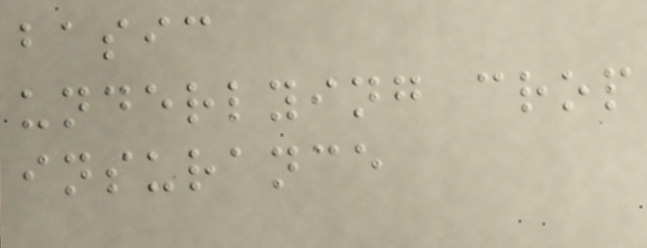basic
underlying crop
insurance
